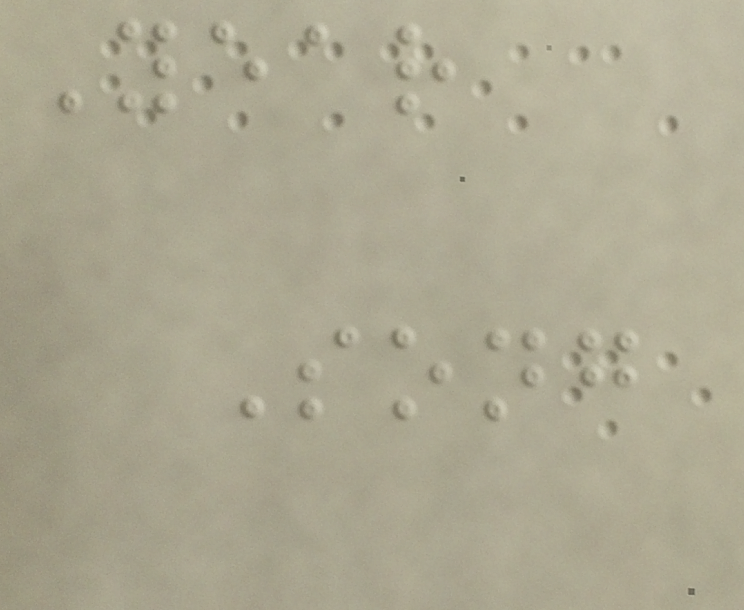Year
Song
